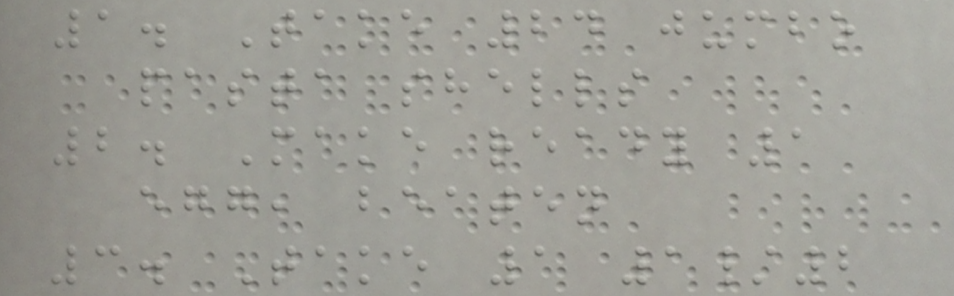1. Take 24 jumbo
pasta shells
2. Make ready 1
egg, beaten
3. Take 1 1/2
